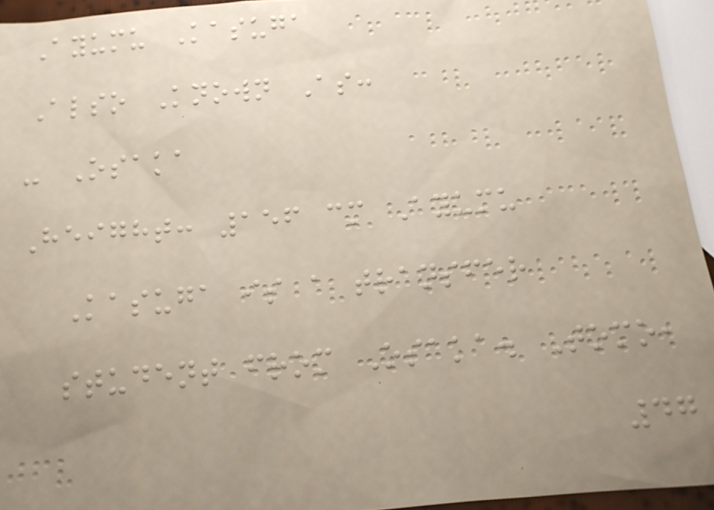Ayumu Kasuga
Also Known As:
- Osaka
Height: 156 cm Ayumu
Kasuga is a transfer
student from Osaka. Tomo,
47
